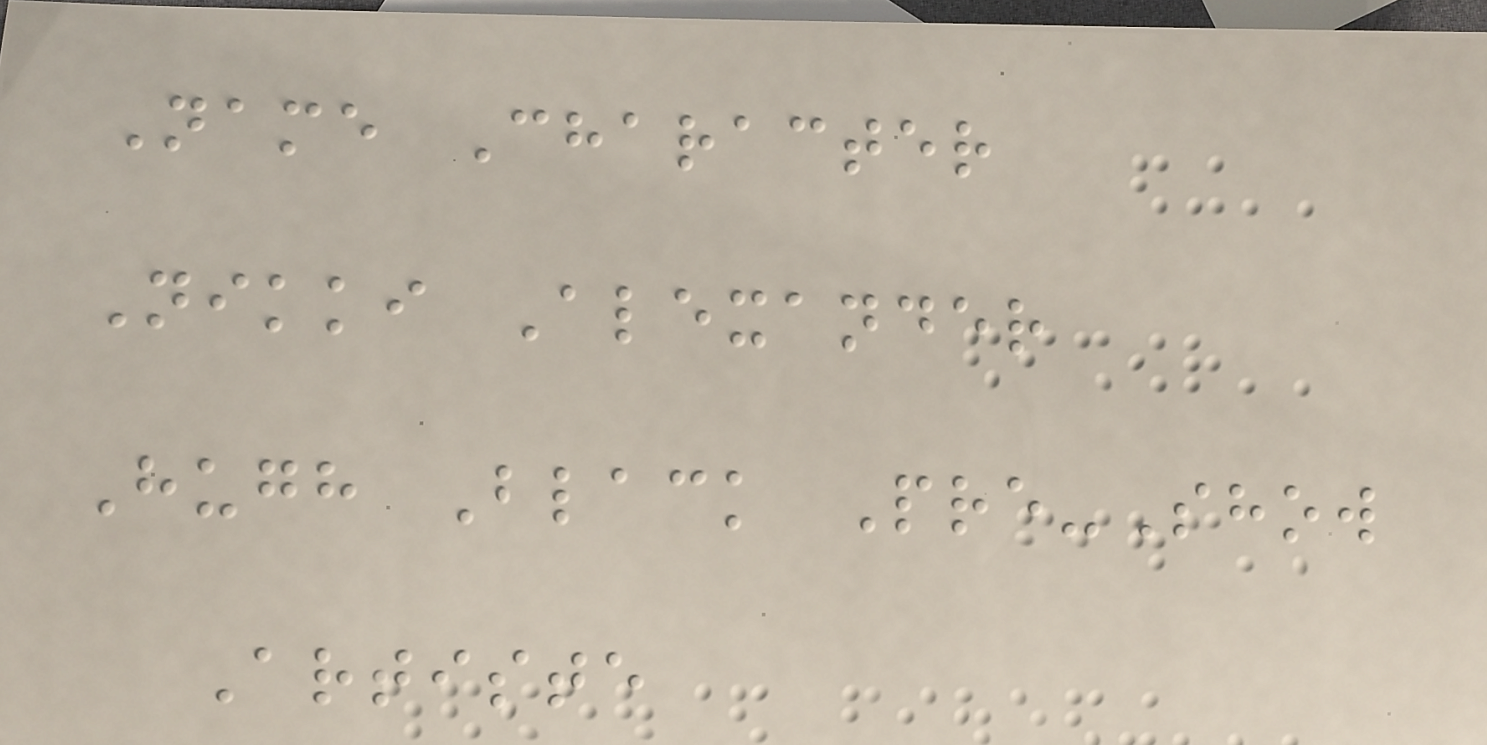Name Character
Nikki Alexander
Hugh Black Pre-Show
Artiste
